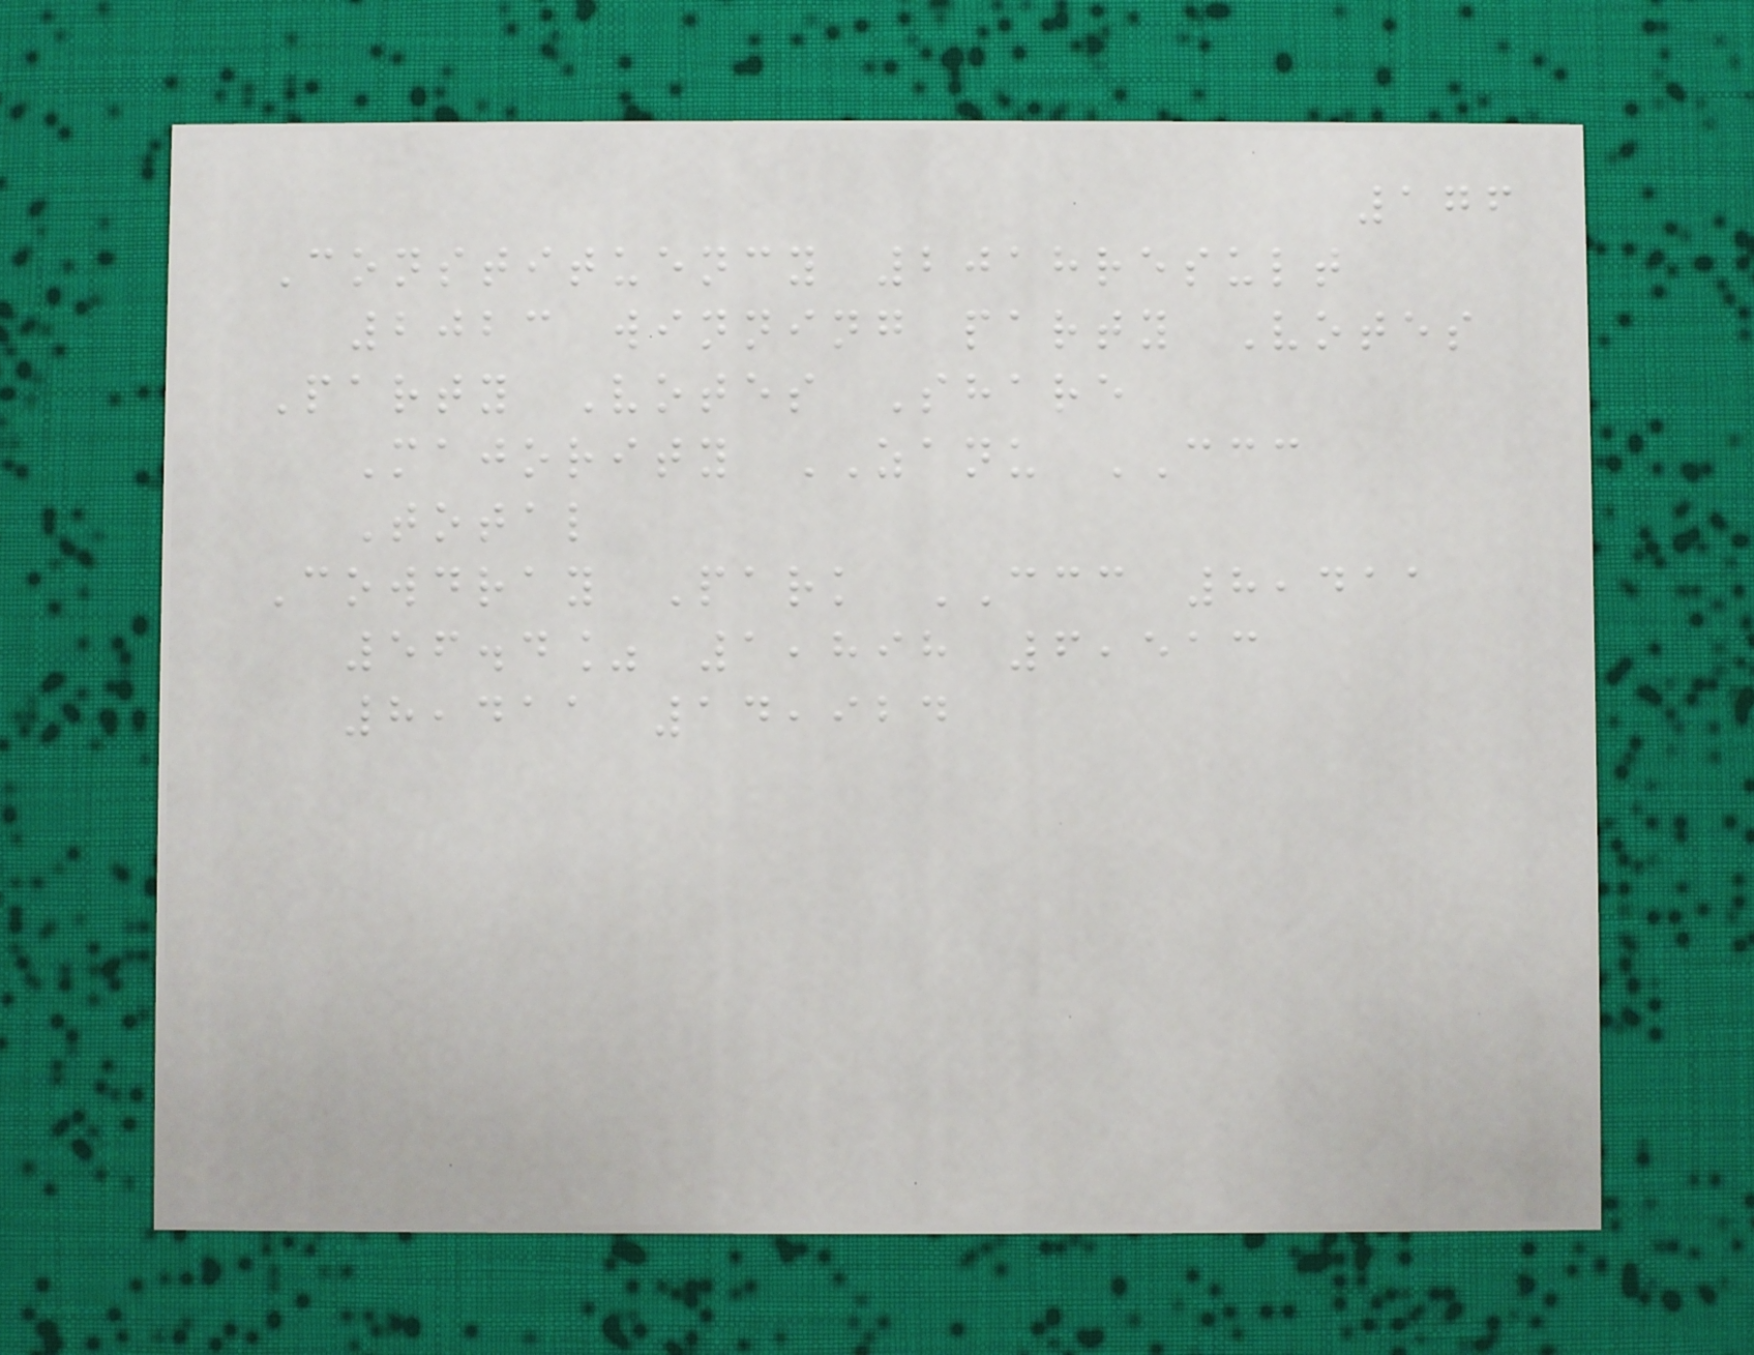176
Constituency 2018result
2023 winning party Votes
Party Votes Share
Majority ZANU CCC
Total
Cowdray Park CCC 8,411
56.4% 1,898 6,513
8,411 14,924
